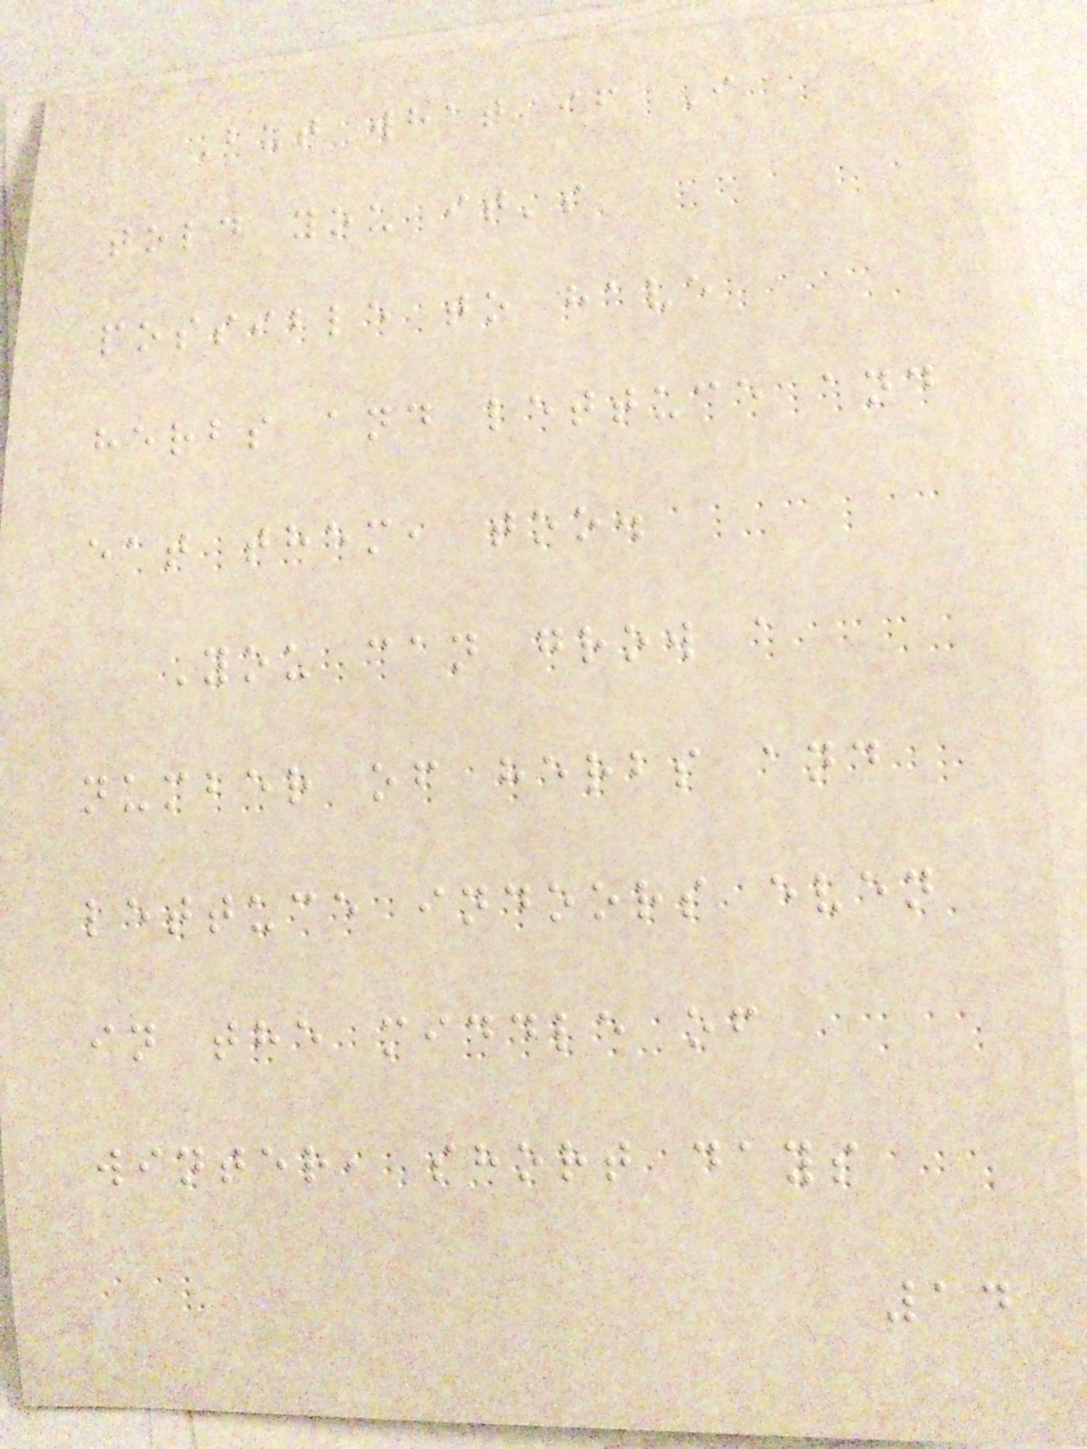But what if I
told you it's
possible to have
herbs and lettuce and
eat them, too.
You can grow a
number of herbs and
lettuce indoors even
in the middle of
winter, short days
14
